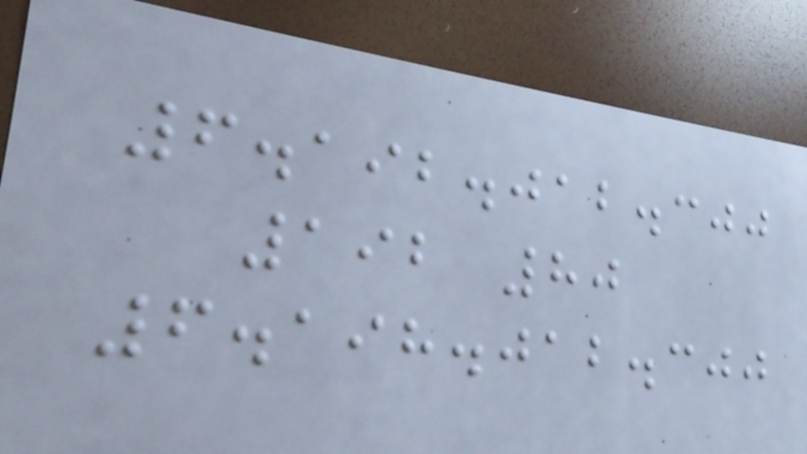6.192.012.300
192 80
6.198.012.300
